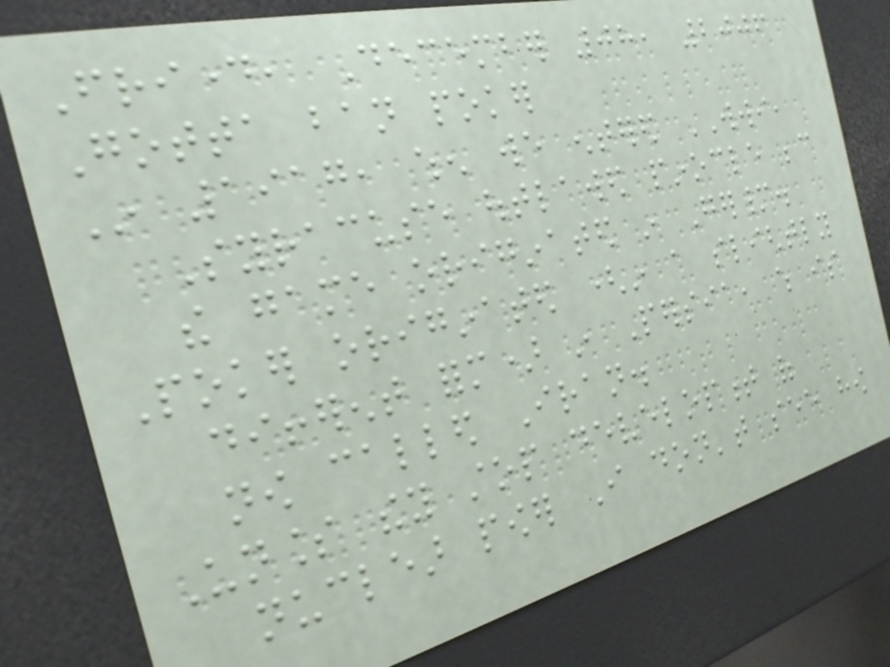Friday, December 08, 2006
Gotta ban poker
In 1917, when we entered WWI,
Syracuse outlawed pinocle because
the game originated in Germany.
Poker originated (in a slightly
different form) in Persia, which is
now called Iran.
Unless they stop development of
nuclear power I don't see how
